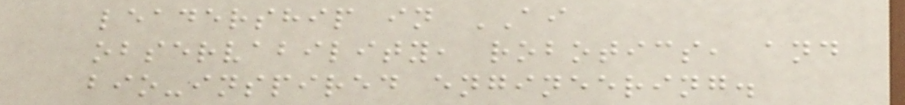leadership in AI
observability, robotics, and
bio-inspired engineering.
